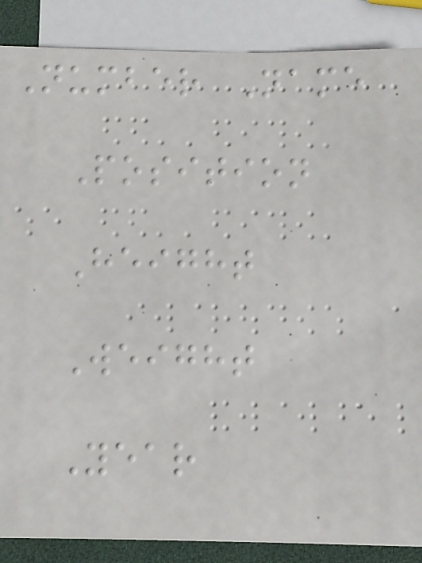Number Name
Position
Height
Weight
Year
